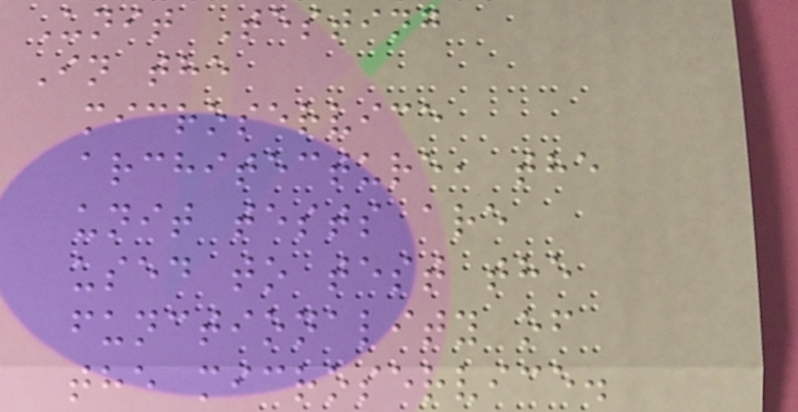Unit Testing
In the
microservice
architecture, the
unit tests are
used to test the
functionality of
the microservice.
